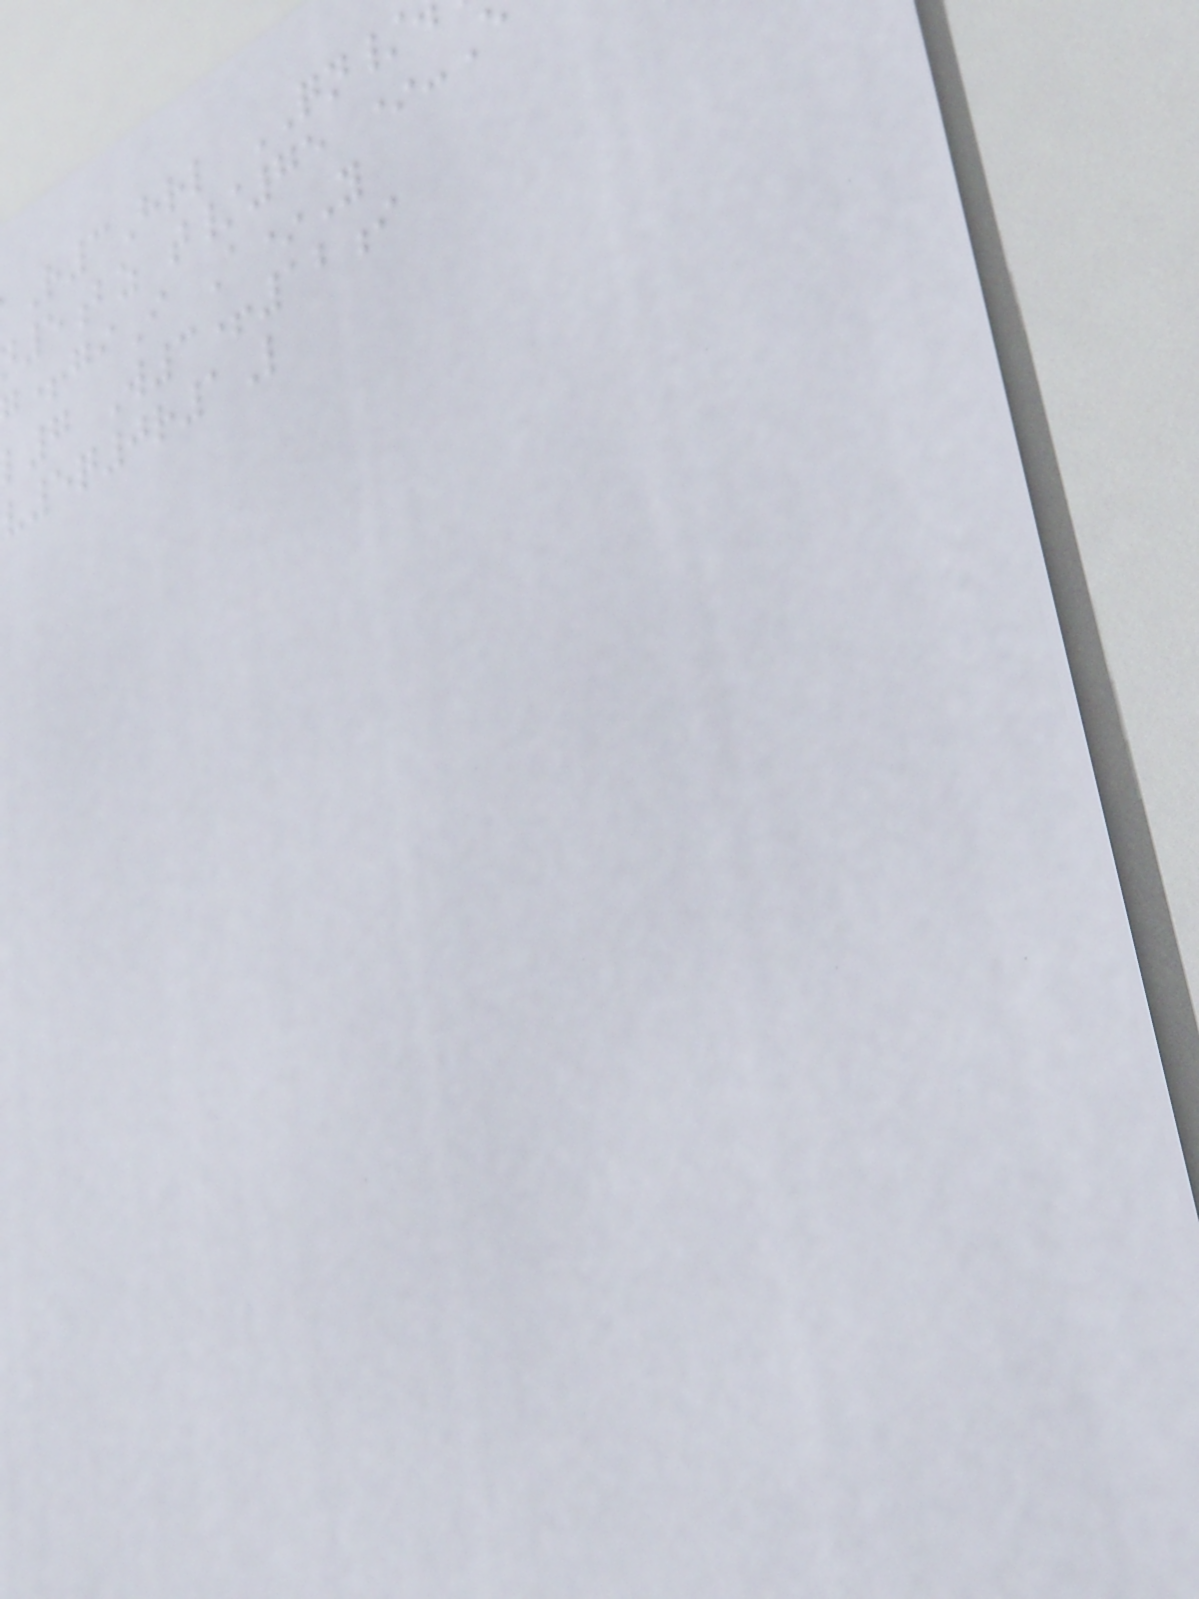R3Hrl QN/
5bz t/75 *-
+giI A*Y
l7 W3+12i
5q0r1L
